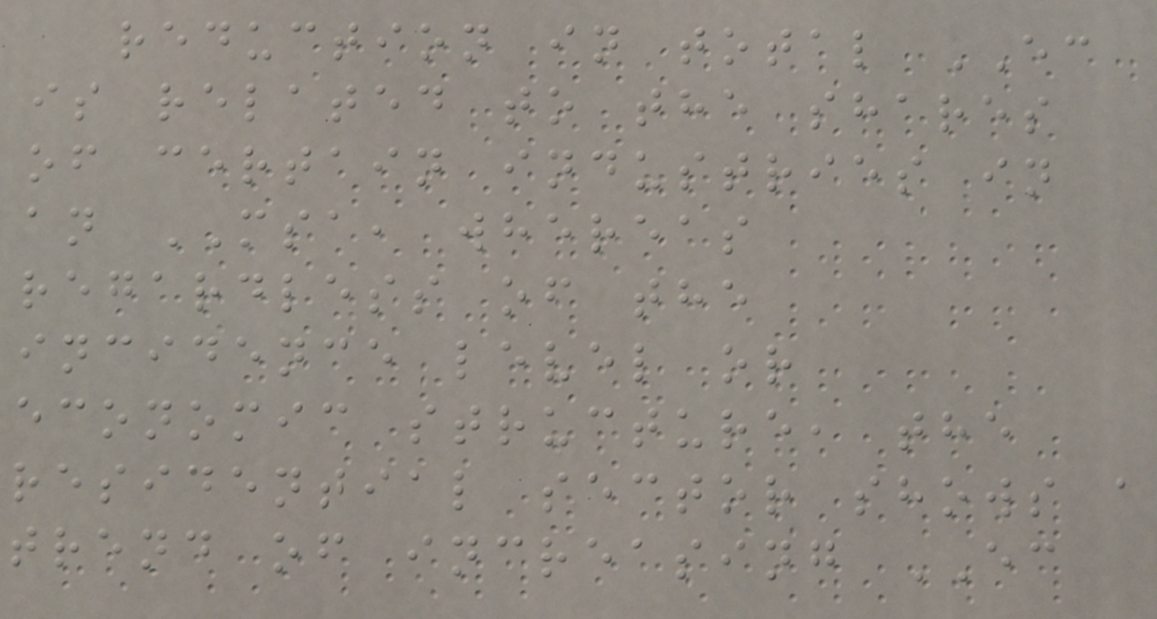reduction in total EC
is related to the shares
of certain industries in
an MSA, whereas
regardless of the
incidence level or
economic structure, the
residential sector shows a
trend of increasing EC
